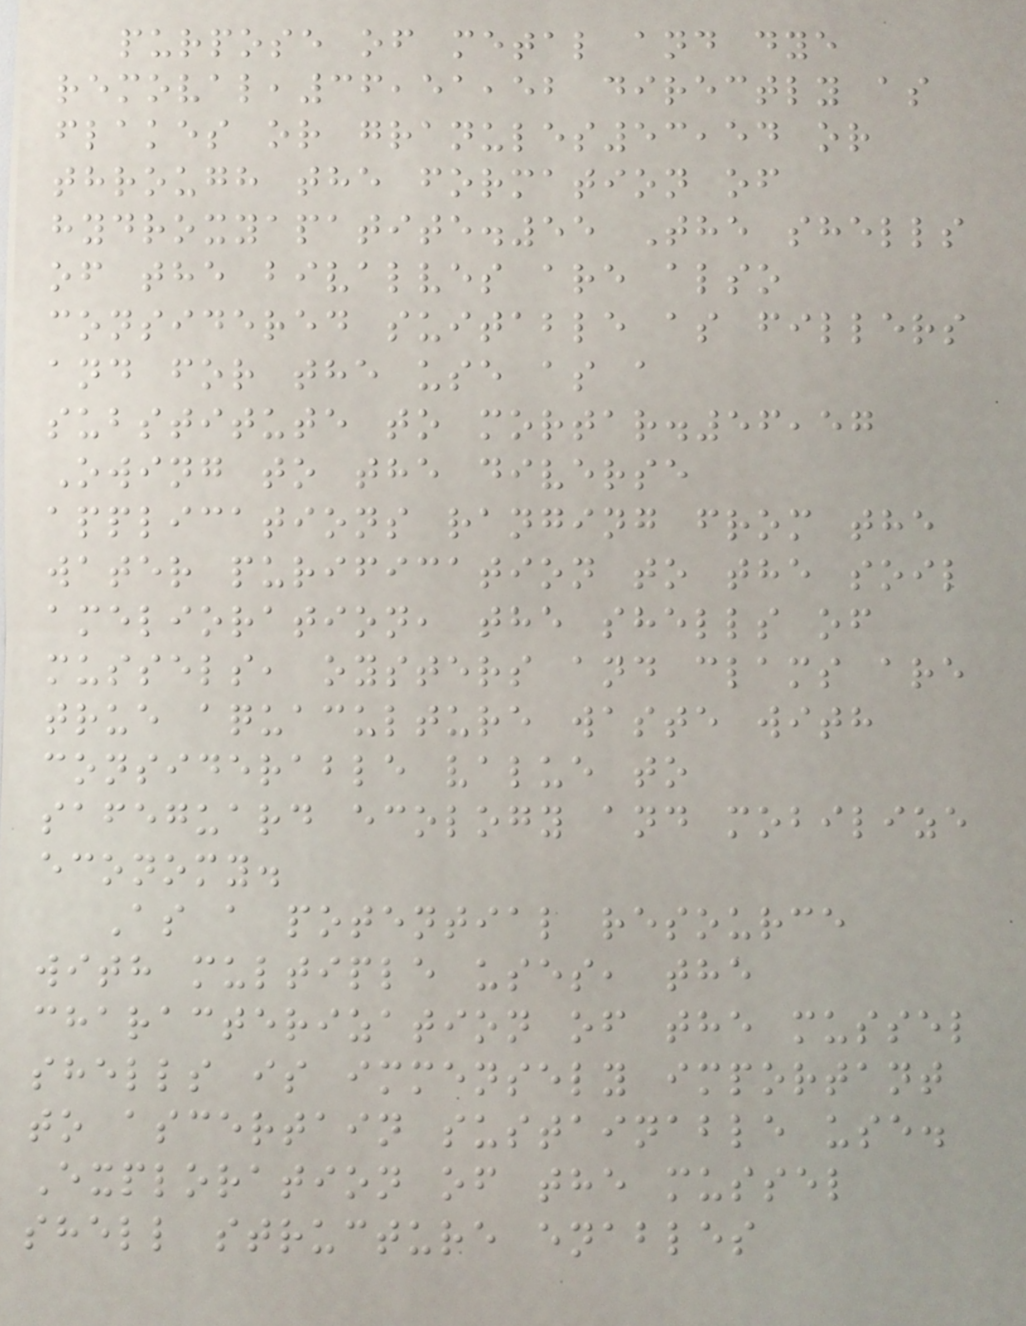purpose of metal and dye
removal,36,51,52 directly as
flakes or granules53,54 or
through the formation of
hydroxyapatite.55 The shells
of the bivalves are also
considered suitable as fillers
and for the use as a
substitute to mortar.56,57
Owing to the diverse
applications ranging from the
water purification to the soil
amelioration, the shells of
mussels, oysters and clams are
true aquaculture waste with
considerable value to
safeguard ecology and mobilize
economy.
As a potential resource
with multiple uses, the
characterization of the mussel
shells is immensely important
to ascertain sustainable use.
Exploration of the mussel
shell structure enables
